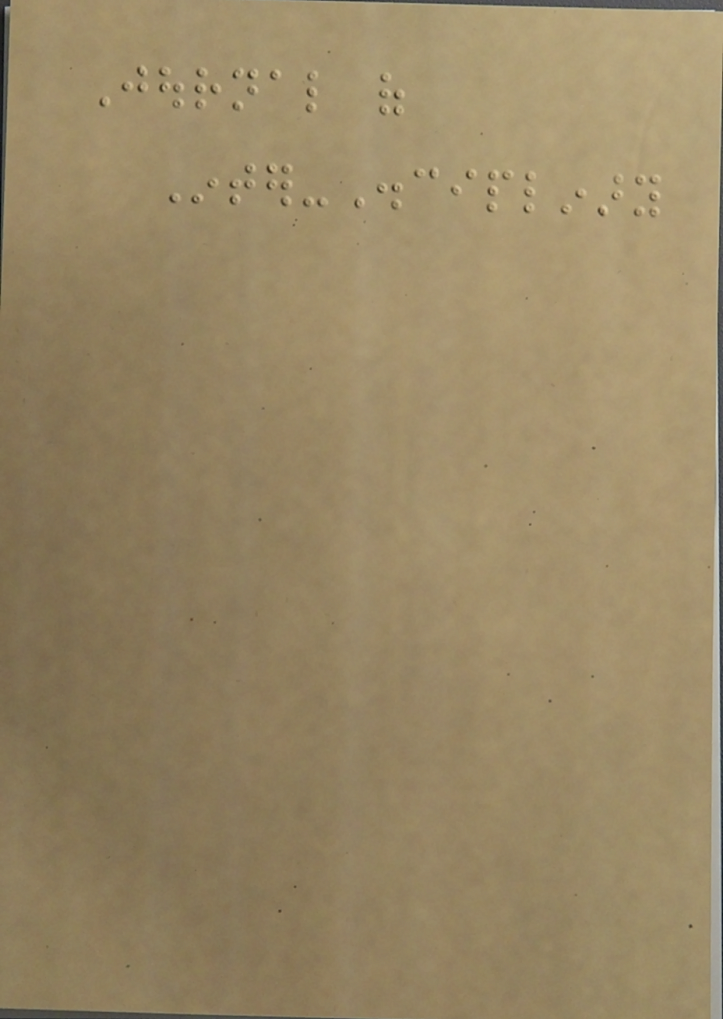Journal of
Inter-Disciplinary
